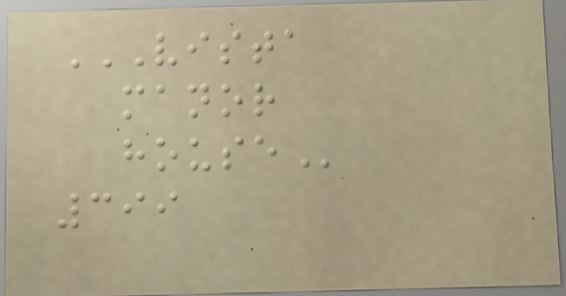VISTA
MANOR
HOUSE
399
